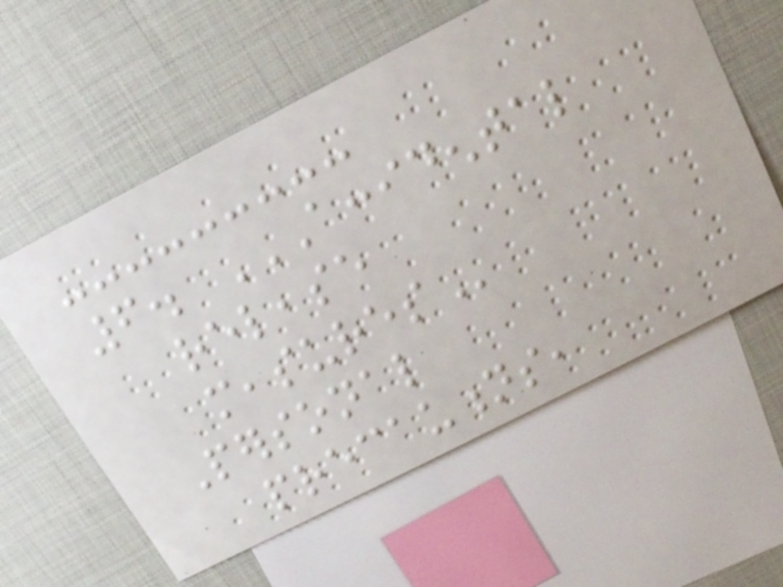6. ACCIDENTAL
RELEASE
MEASURES
Personal
precautions,
